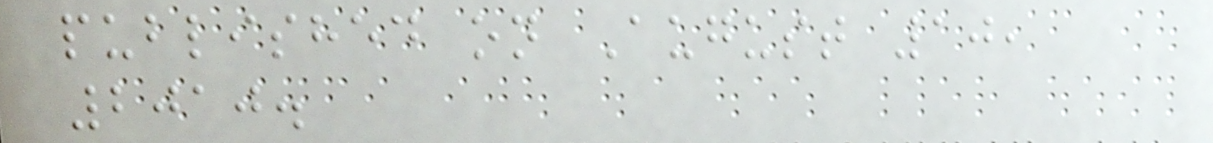published on August 10,
2010.
